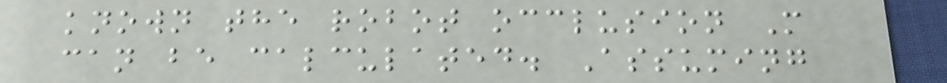known the robot occlusion M
can be calculated. Assuming
